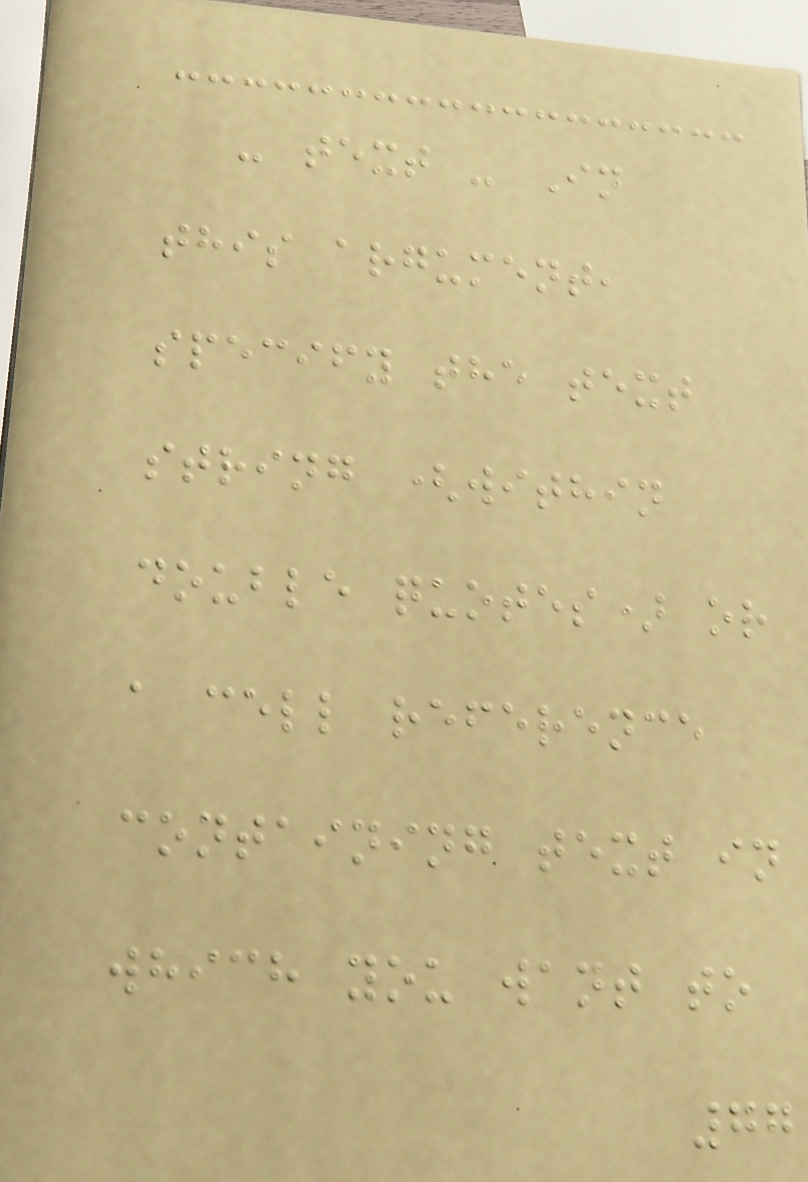- text - In
this argument,
specify the text
string (within
double quotes) or
a cell reference
containing text in
which you want to
77
